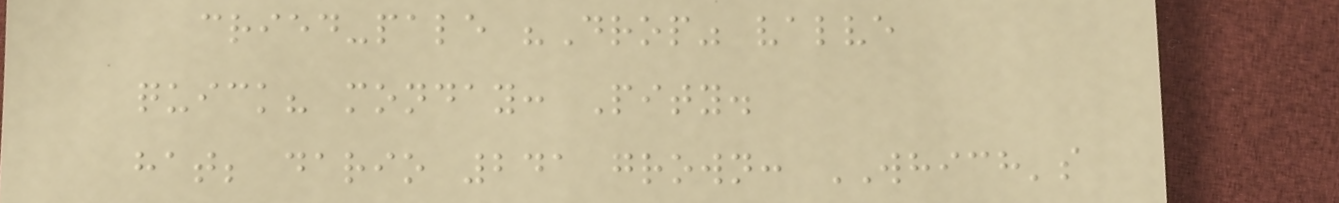cried-pale "Drop" valve
quick? monday: Pity.
hat; dario 241 grown: WHICH's
